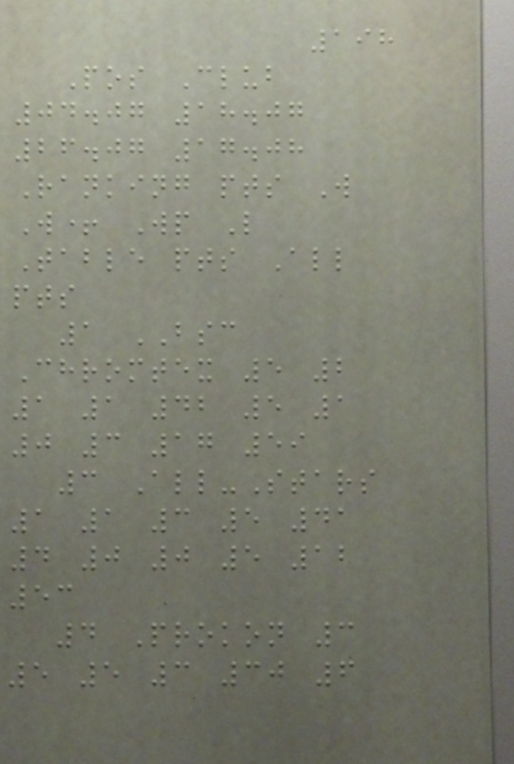198
Pos Club
04.07 18.07
26.07 17.08
Ranking pts W
W+ Wp L
Table pts All
pts
1 BSC
Chromtex 5 2
1 1 42 5 1
0 3 17 59
3 All-Stars
1 1 3 5 41
4 0 0 5 12
53
4 Prokon 3
5 5 3 30 6
